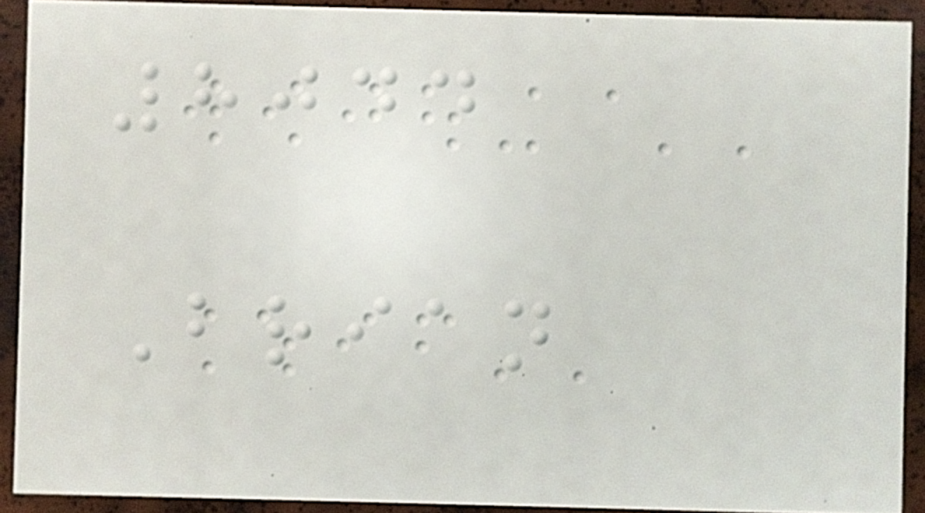8044
Brian
